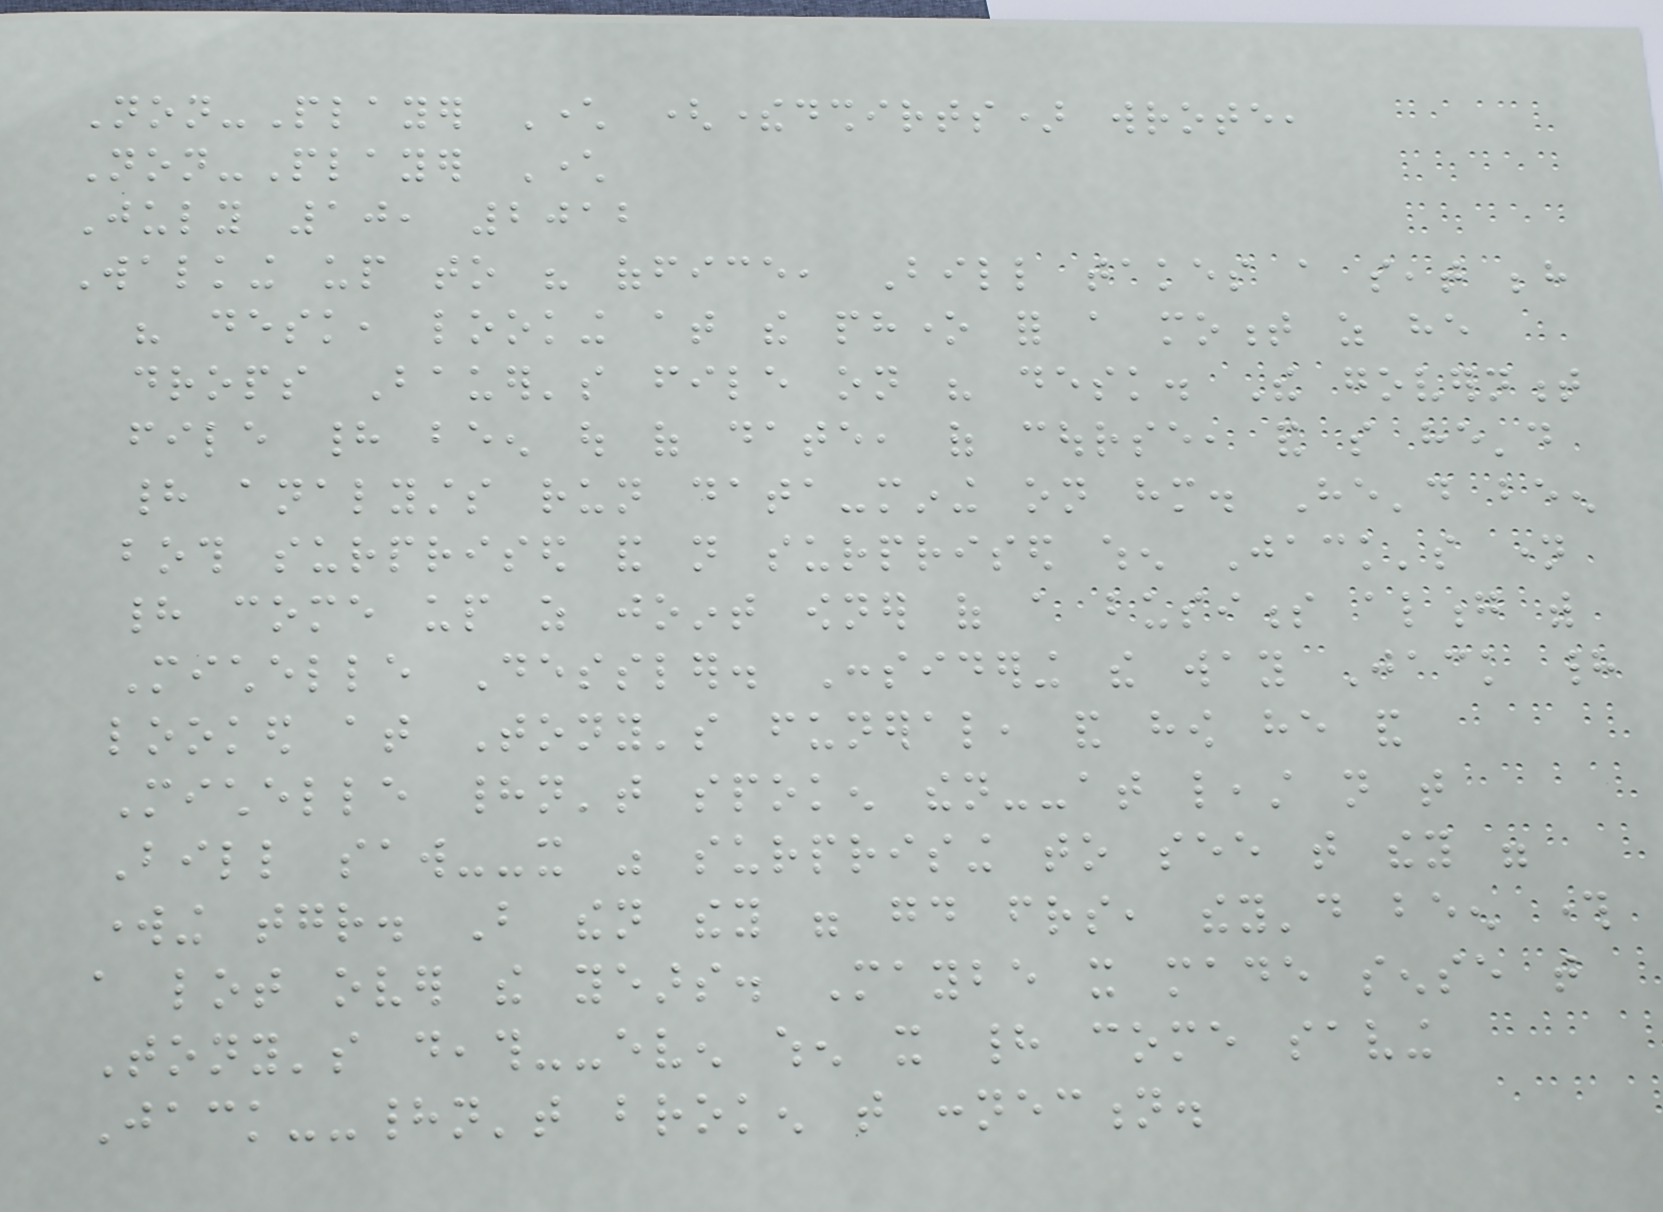Non-Player Character (theredshirts) wrote,
Non-Player Character
July 10, 2012
Walking up to his office, Bill takes a seat behind
his desk, looking at the phone for a moment as he
drops Bauer's file on his desk. The government
file had been out of date, of course, and so he'd
had analysts run data-mining on him. He'd been
both surprised and not surprised when Jack's name
had come up as joint owner of a business along with
Michelle Dessler. Considering the way Jack had
looked at Tony's funeral, and how he and
Michelle hadn't spoken then--at least not that
Bill saw--it was surprising to see that they were
working together. But then they were good friends, they'd been through
a lot over the years. Maybe it made sense that
Tony's death--even when it had come saving
Jack--hadn't broken that connection.
